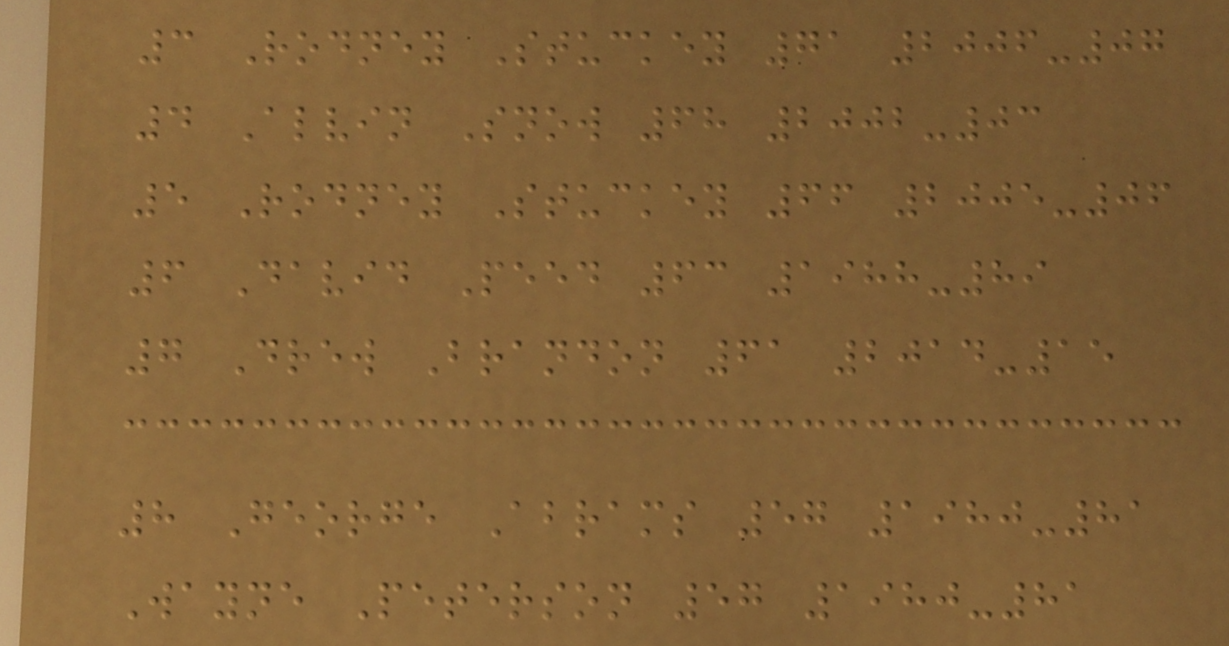3 Rodney Stuckey 71 2006-07
4 Alvin Snow 68 2002-03
5 Rodney Stuckey 66 2005-06
6 David Peed 63 1988-89
7 Drew Brandon 61 2014-15
8 George Abrams 57 1980-81
Wayne Peterson 57 1980-81
